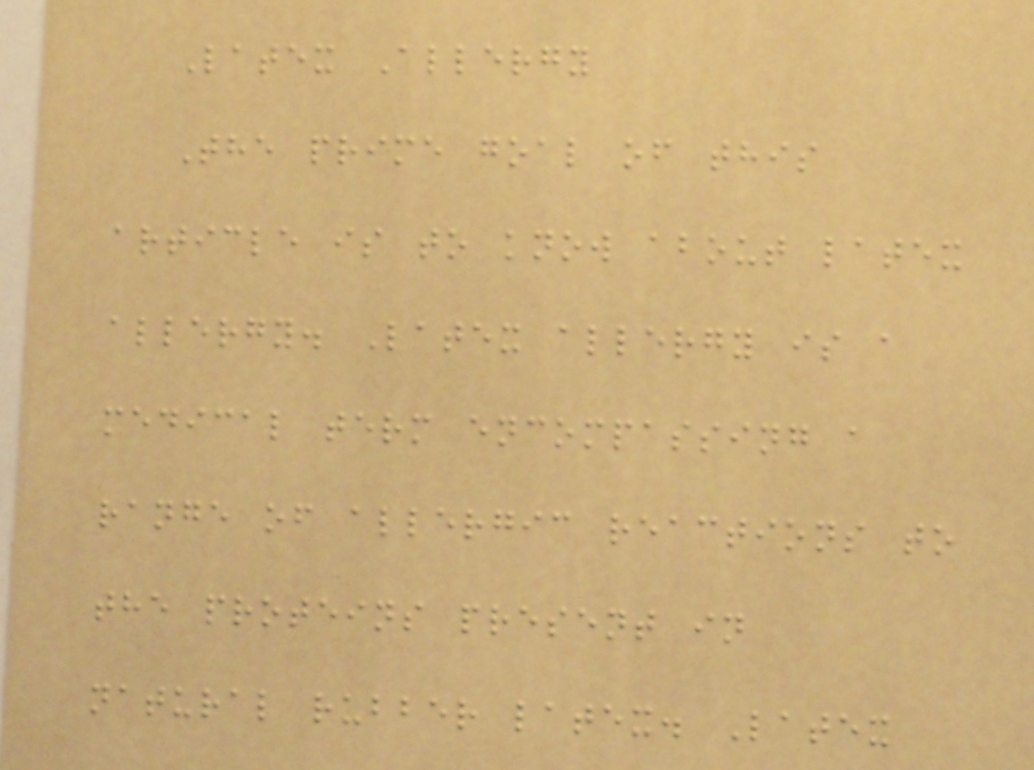Latex Allergy
The prime goal of this
article is to know about latex
allergy. Latex allergy is a
medical term encompassing a
range of allergic reactions to
the proteins present in
natural rubber latex. Latex
